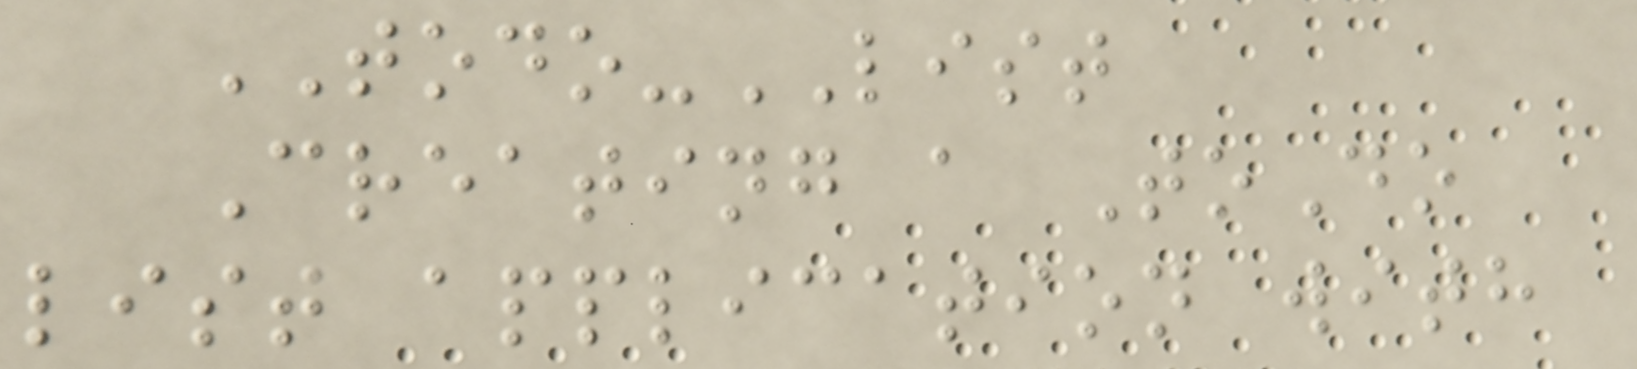TODO-LIST
Creating a ToDo
list application with
